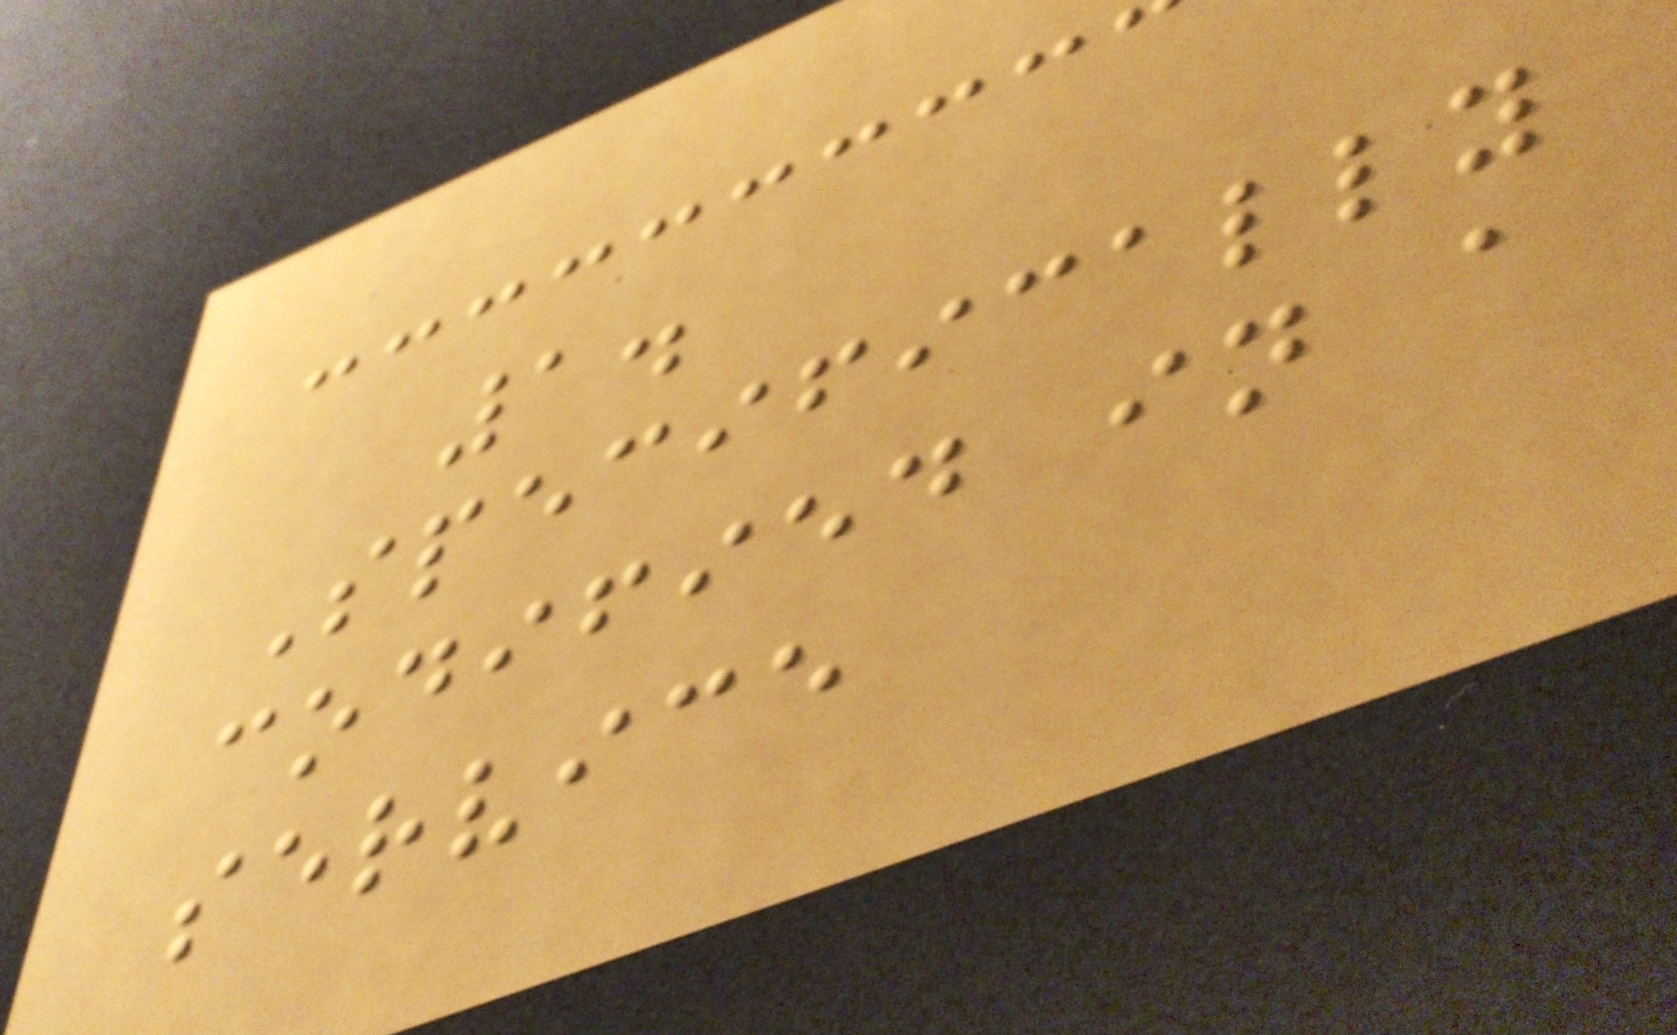1.
Specifically
codified in a
service
